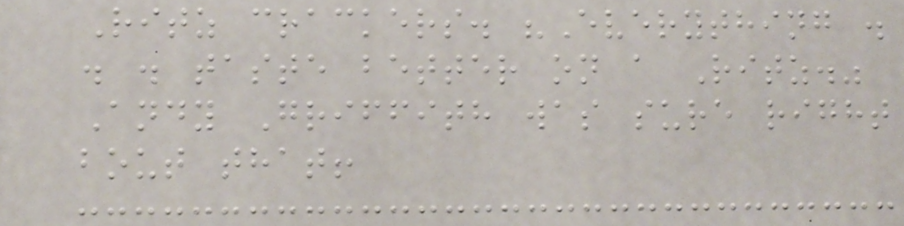Ritz crackers. "Everything .
. . taste better on a Ritz."
Andy Griffith was sure right
bout that!
